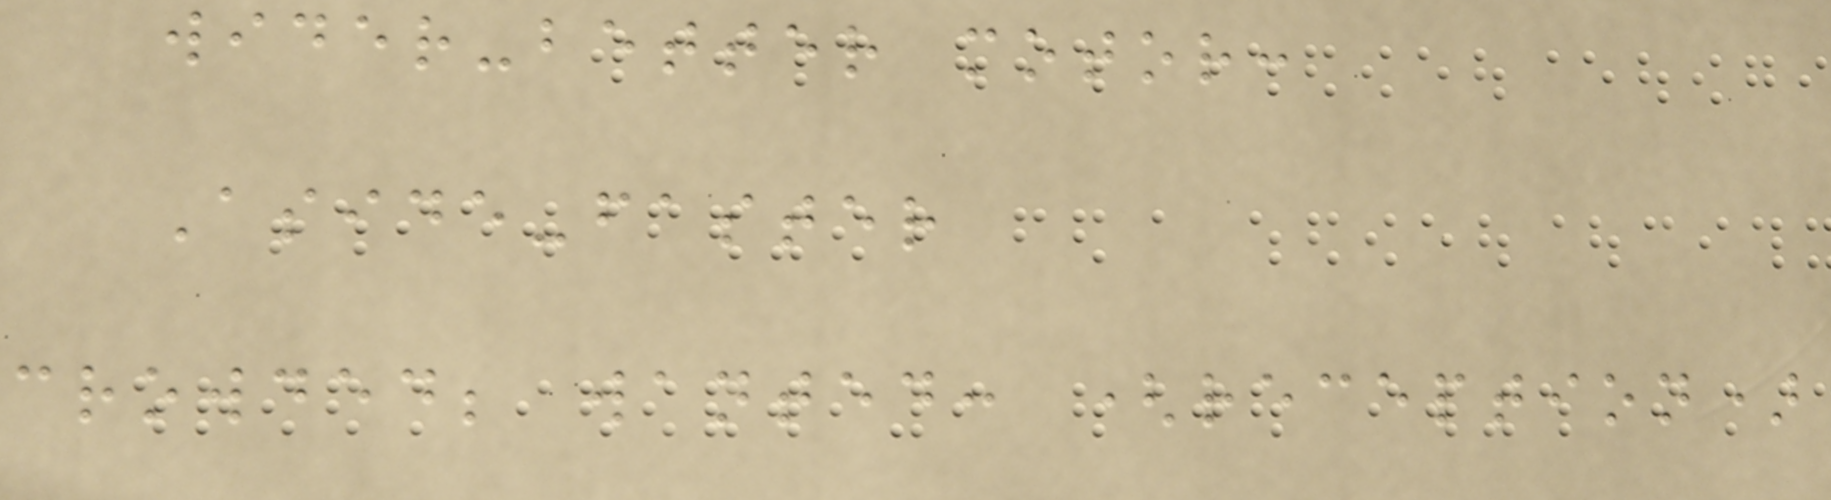wider-better motor:
Aside-faster
crowded; wanted: (reception)
